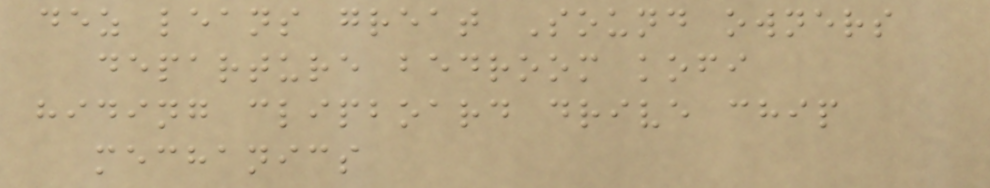dez leans great Sound owners
departure bedroom kofi
hiding clipboard drive chip
mechanics
